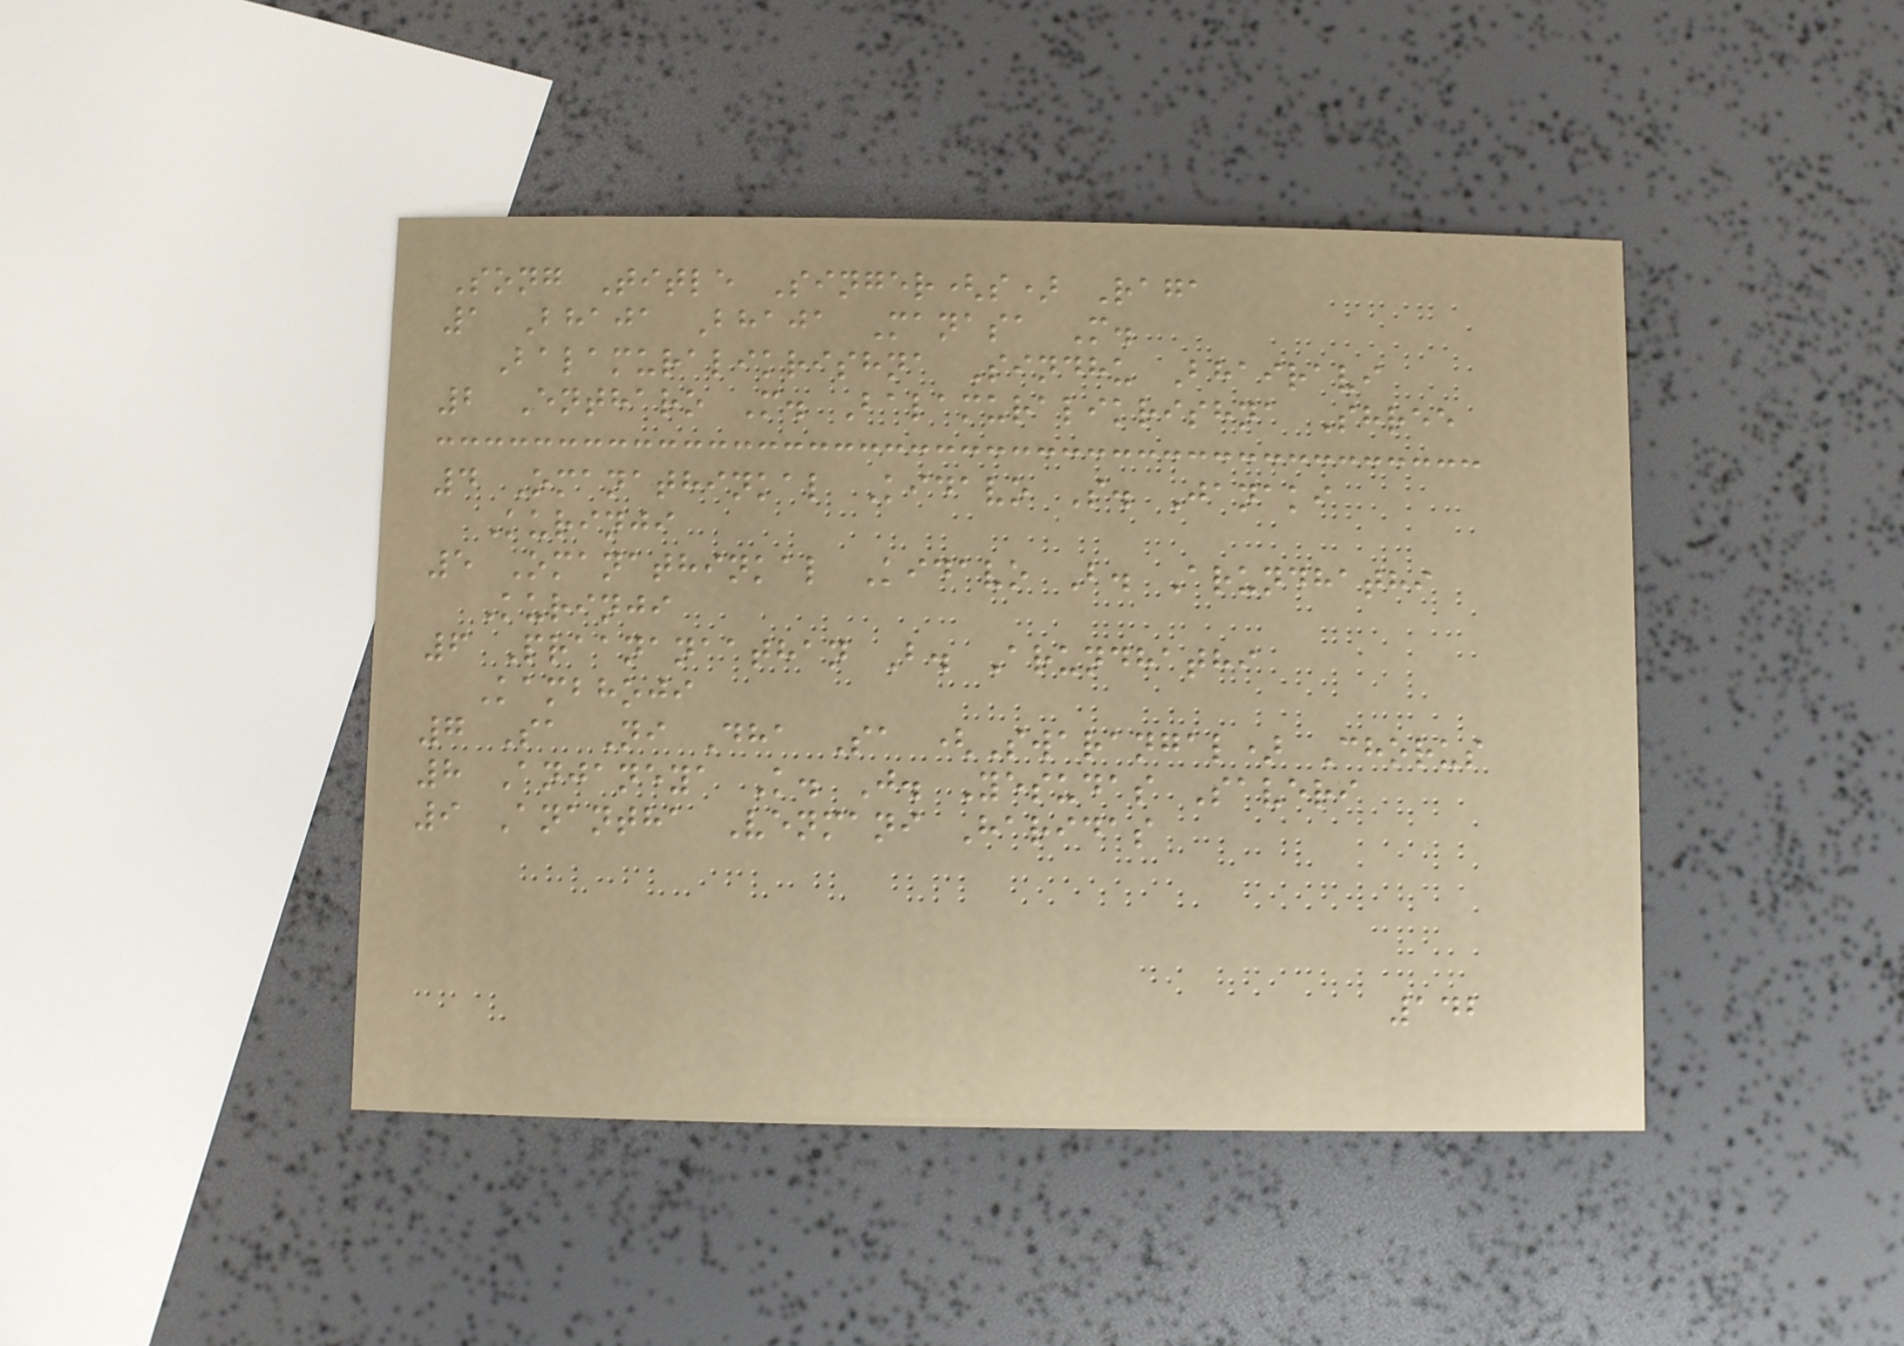Song Title Singer(s) Raga
1 Bhaja Bhaja Manasa M.
Balamuralikrishna Sindhu Bhairavi
2 Entharo M. Balamuralikrishna Shree
4 Omanathinkal Kidavo S. Janaki
Kurinji
5 Omanathinkal Kidavo B. Arundhathi
Kurinji
6 Praananaathan B. Arundhathi
Kambhoji
7 Sa Ni Dha Sa (Swarangal) Chorus
8 Anjaneya K. J. Yesudas Saveri
9 Anantha Venmani Haridas
142
